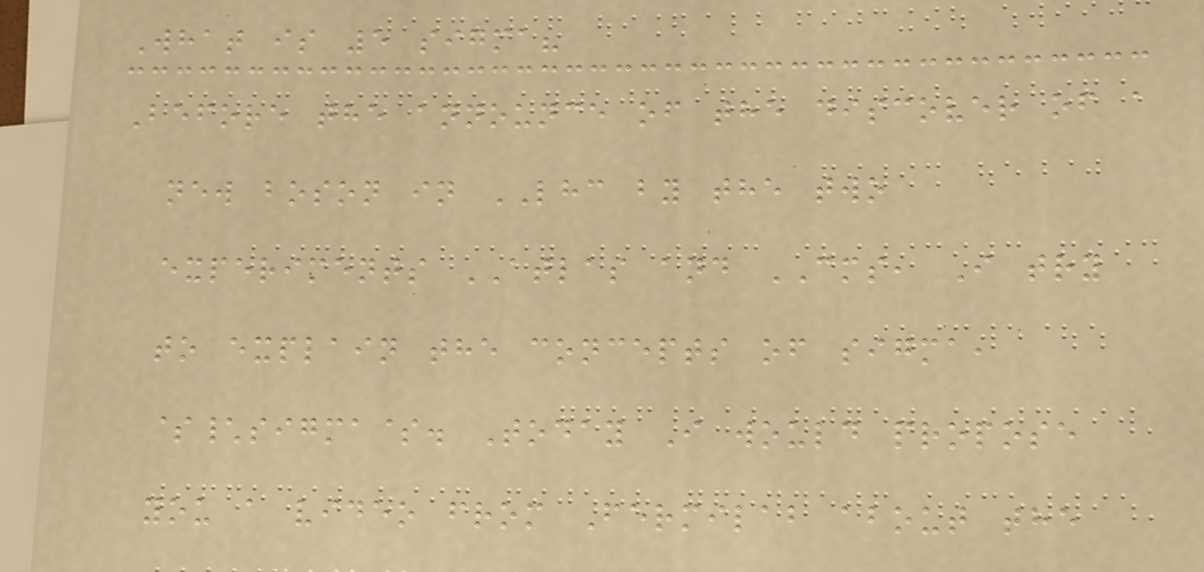What is 5 sigma?
Before the announce of the discover of a
new boson in LHC by the two
experiments ATLAS and CMS, I try
to explain the concepts of sigma,
$\sigma$. Today I would propose
you a video from Fermilab about the
